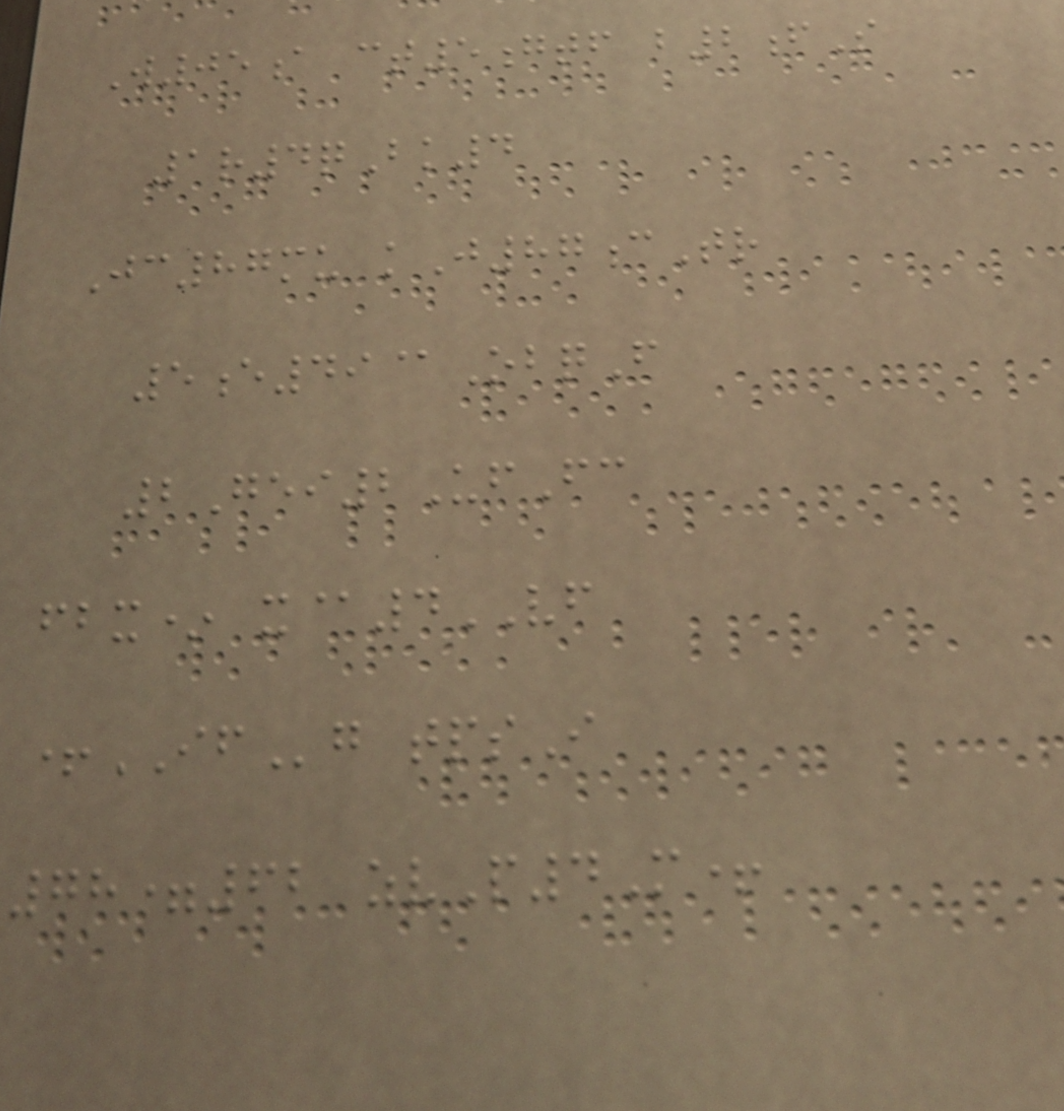W05a ct5gtf b2fS
1r4qBk4
Jc87mu kJ87cTr
5e49@ObqF
2Gei2UfFc
fbx* x@4VF
+IFg tpsI
78=62 zvP4M+
